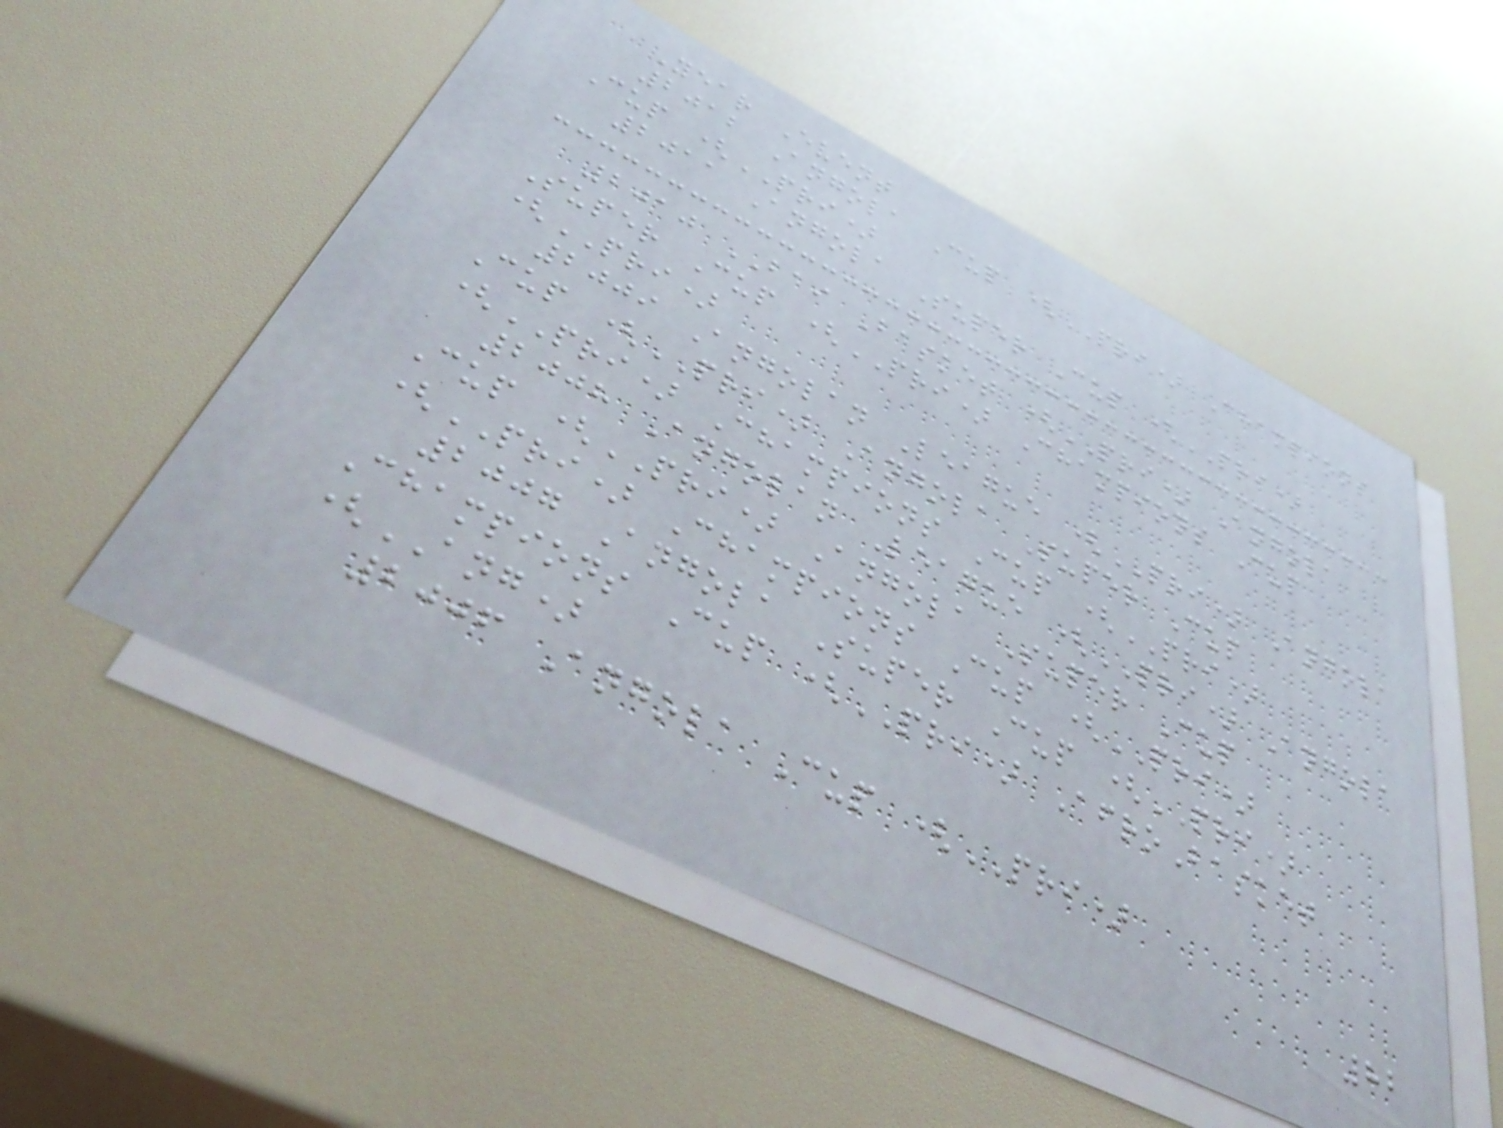Year Event
2012 Angola Cup (PRI) Champions
Cup (PRI)
2011 Angola Super Cup (PRI)
2010 BAI Basket (PRI) Angola
Super Cup (PRI) Champions Cup
(PRI)
2009 Angolan League (PRI) Angola
Cup (PRI) Angola Super Cup
(PRI) Champions Cup (PRI)
2008 Angolan League (PRI) Angola
Cup (PRI) Angola Super Cup
(PRI) Champions Cup (PRI)
2007 Angola Super Cup (PRI)
Champions Cup (PRI) AfroBasket
(ANG)
2006 Angola Cup (PRI)
82
